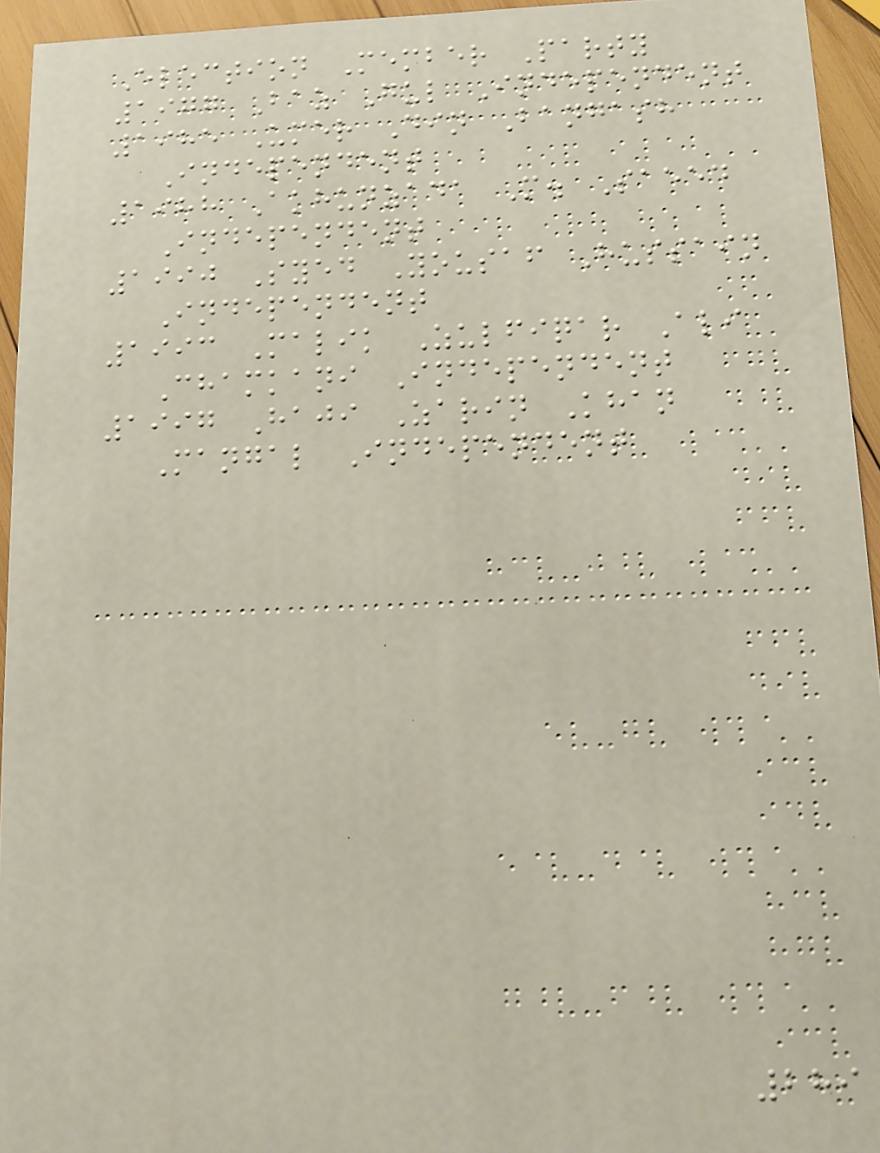Election Member Party
1977 Baz Gul Independent
1985 Umer Din Bangash
Independent
1988 Akhunzada M. Saeed
Independent
1990 Syed Yousaf Hussain
Independent
1993 Malik Zulfiqar Ali
Chamkani Independent
1997 Haji Zarin Khan
Mangal Independent
289
